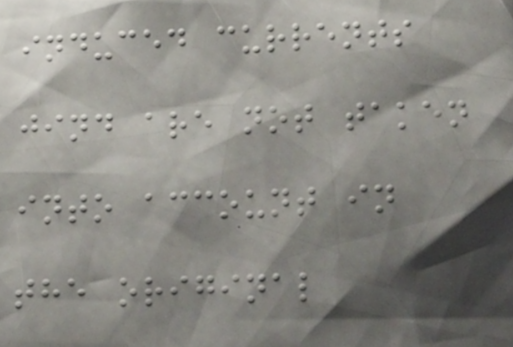induced currents
jind are not taken
into account in
the original
